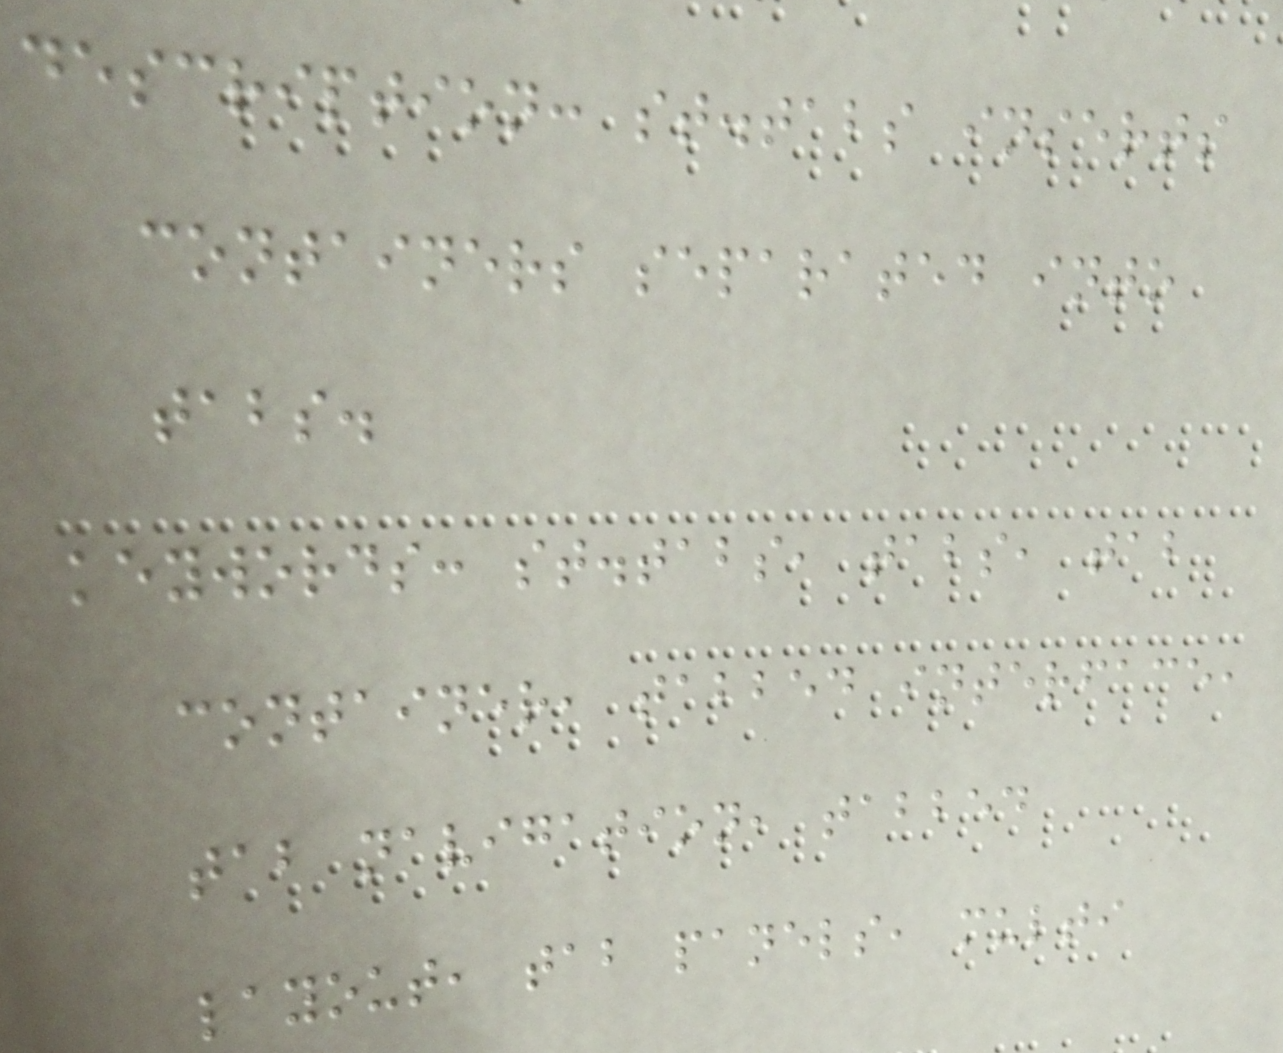description: st.tabs inserts
containers separated into
tabs.
keywords: st.tabs, tabs, tab
container, tabbed interface,
tab navigation, tabbed
layout, tab panels, multi
